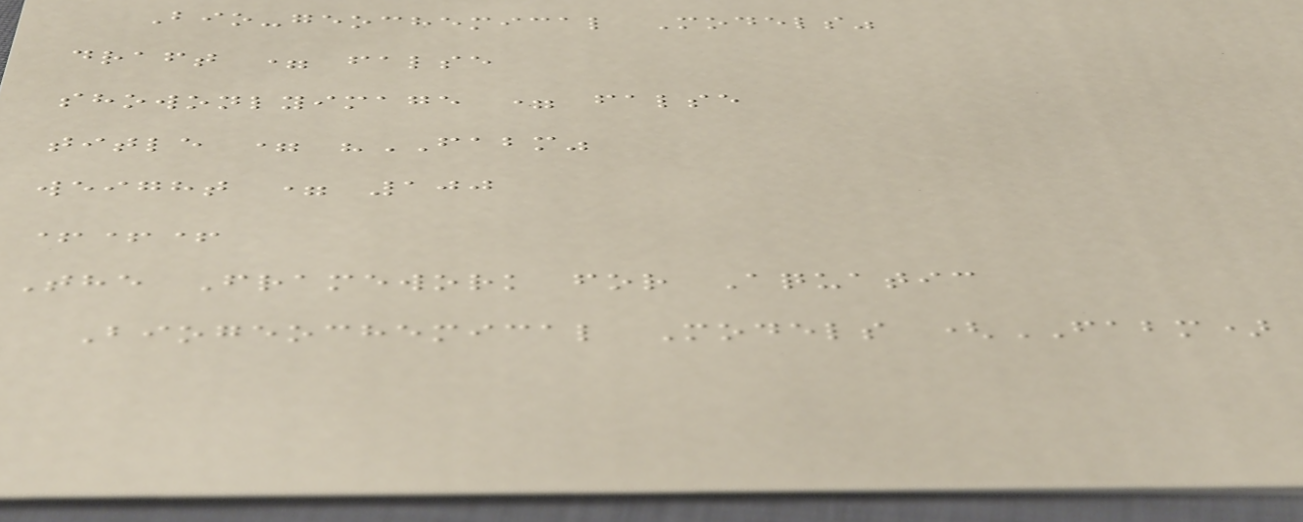Bio-geochemical Models"
draft = false
showonlyimage = false
title = "FABM"
weight = 100
+++
The Framework for Aquatic
Biogeochemical Models (FABM)
